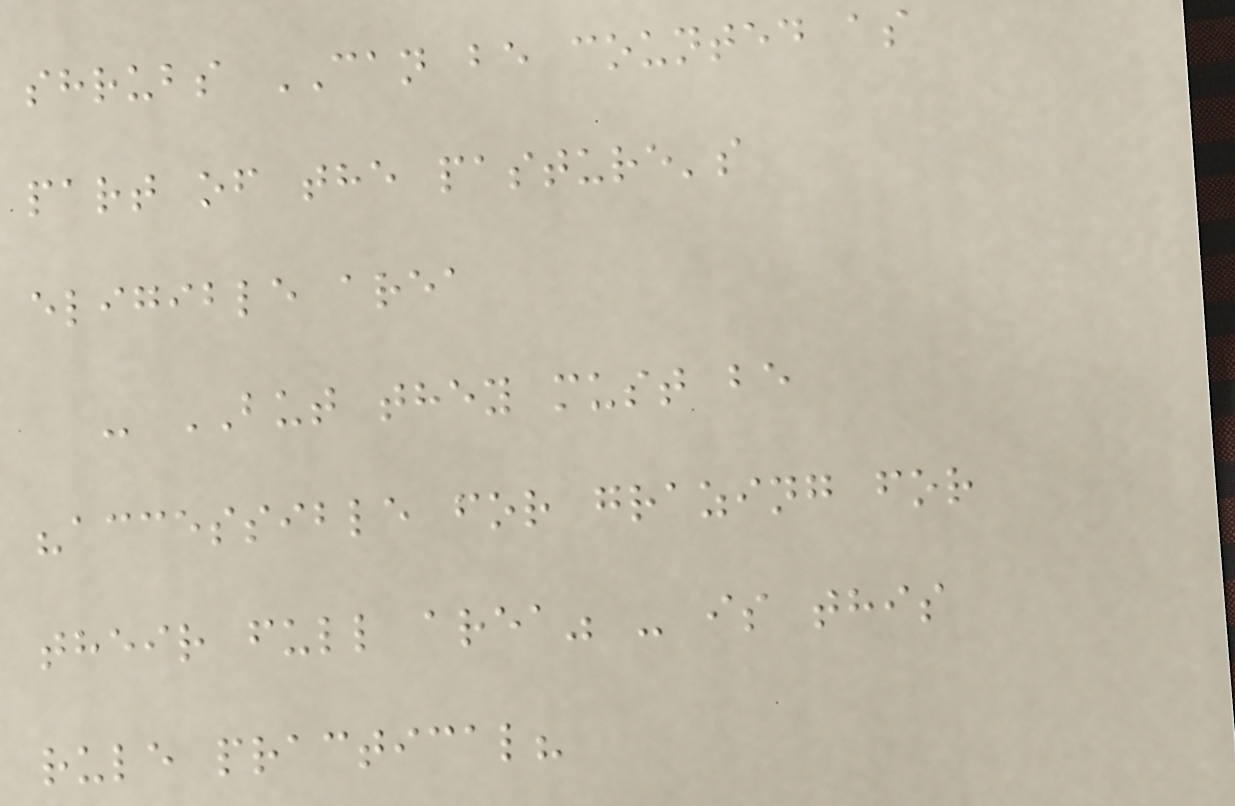shrubs CAN be counted as
part of the pasture's
eligible area
- BUT they must be
"accessible for grazing for
their full area" - is this
rule practical?
